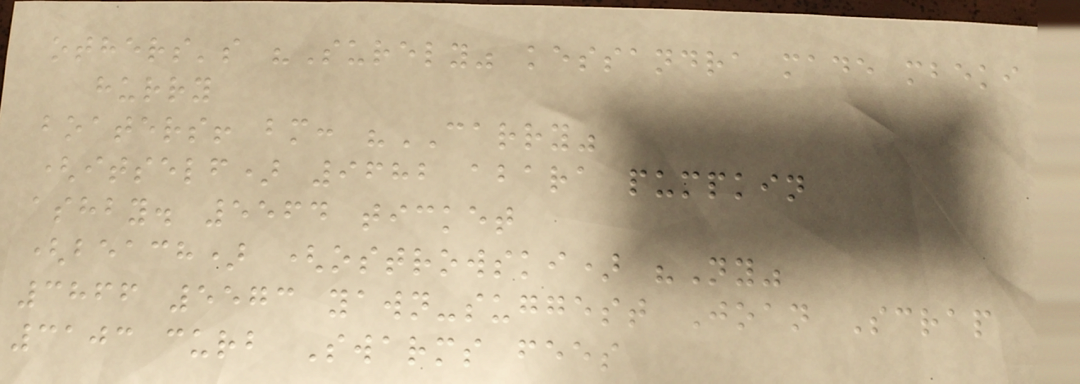others's "Surely" kessandra made mbeki
hurry
boaters! bm: "CARRY"
(itself) 9682 abara pumpkin
ashby. 5564 ticket
(beach) (ostrowski) "Ny"
3866 5573 yawn-suggest Joan Scrap
3103 curb Swarms fees
